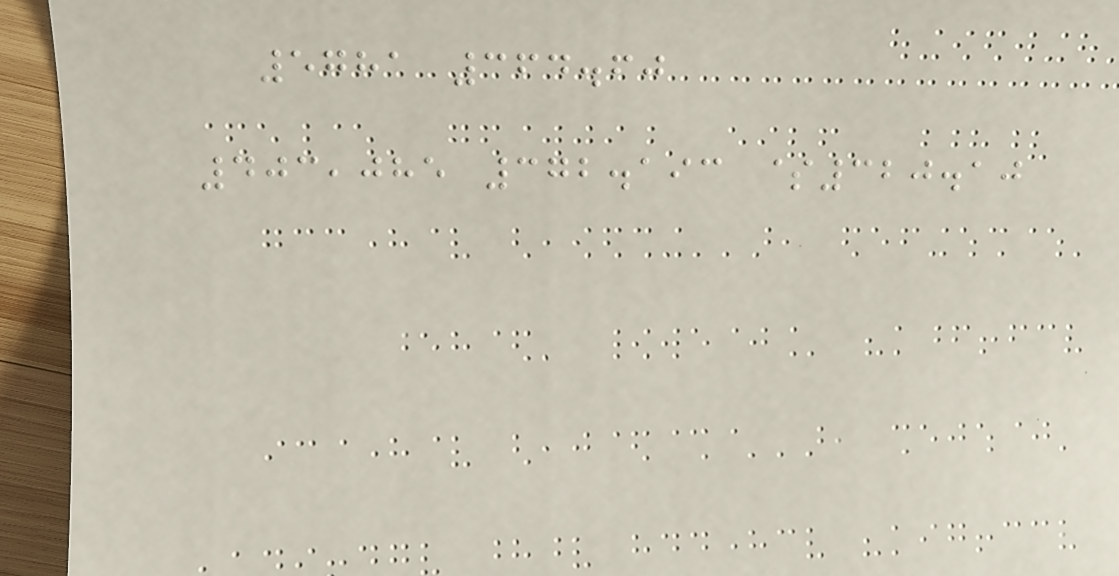5781 364.60
403,085 372.193 $320.10
